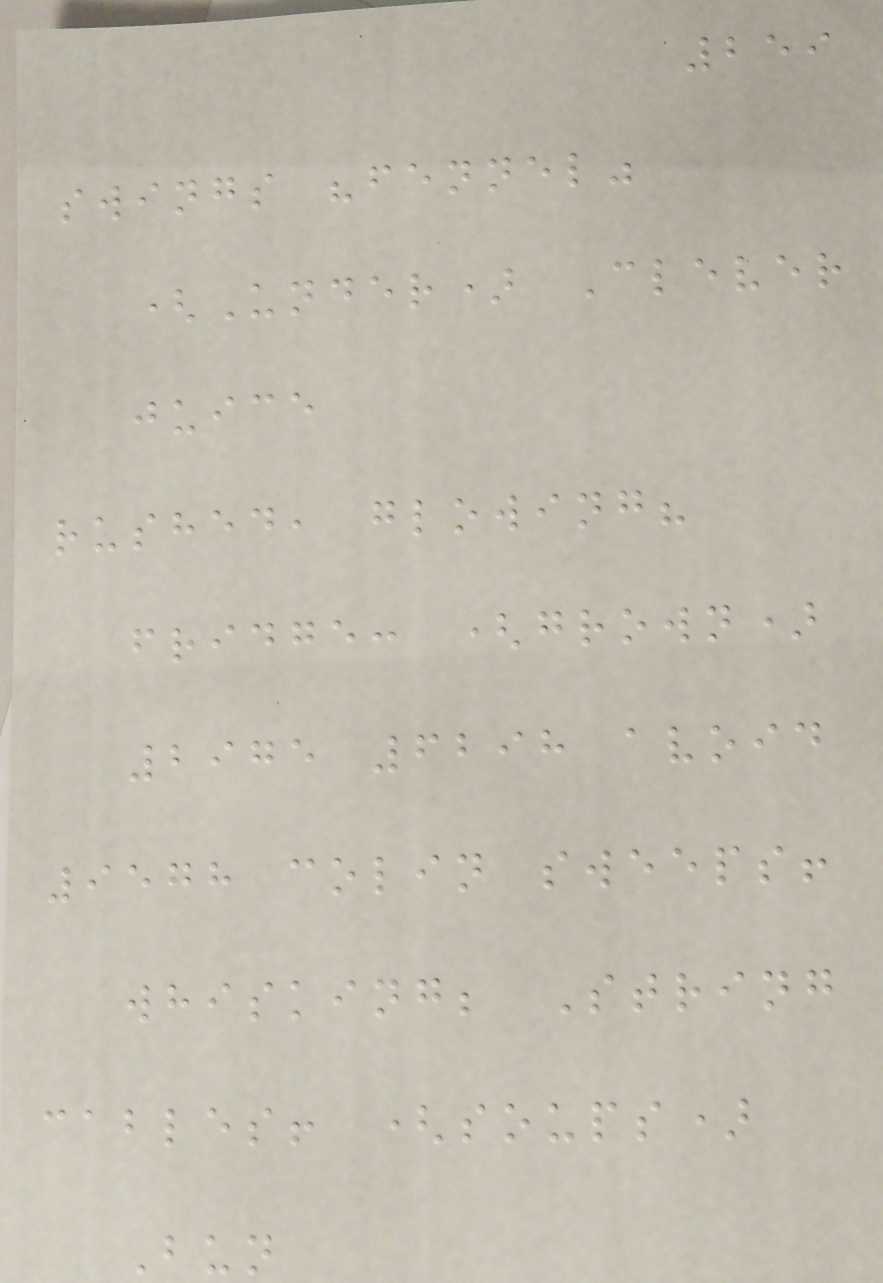259
swings "fennel"
(Under) Clever
juice
rushed, glowing?
fridge: (grown)
2975 6298 avoid
9578 colin sweeps!
whisking; String
cables! (soups)
Bun
